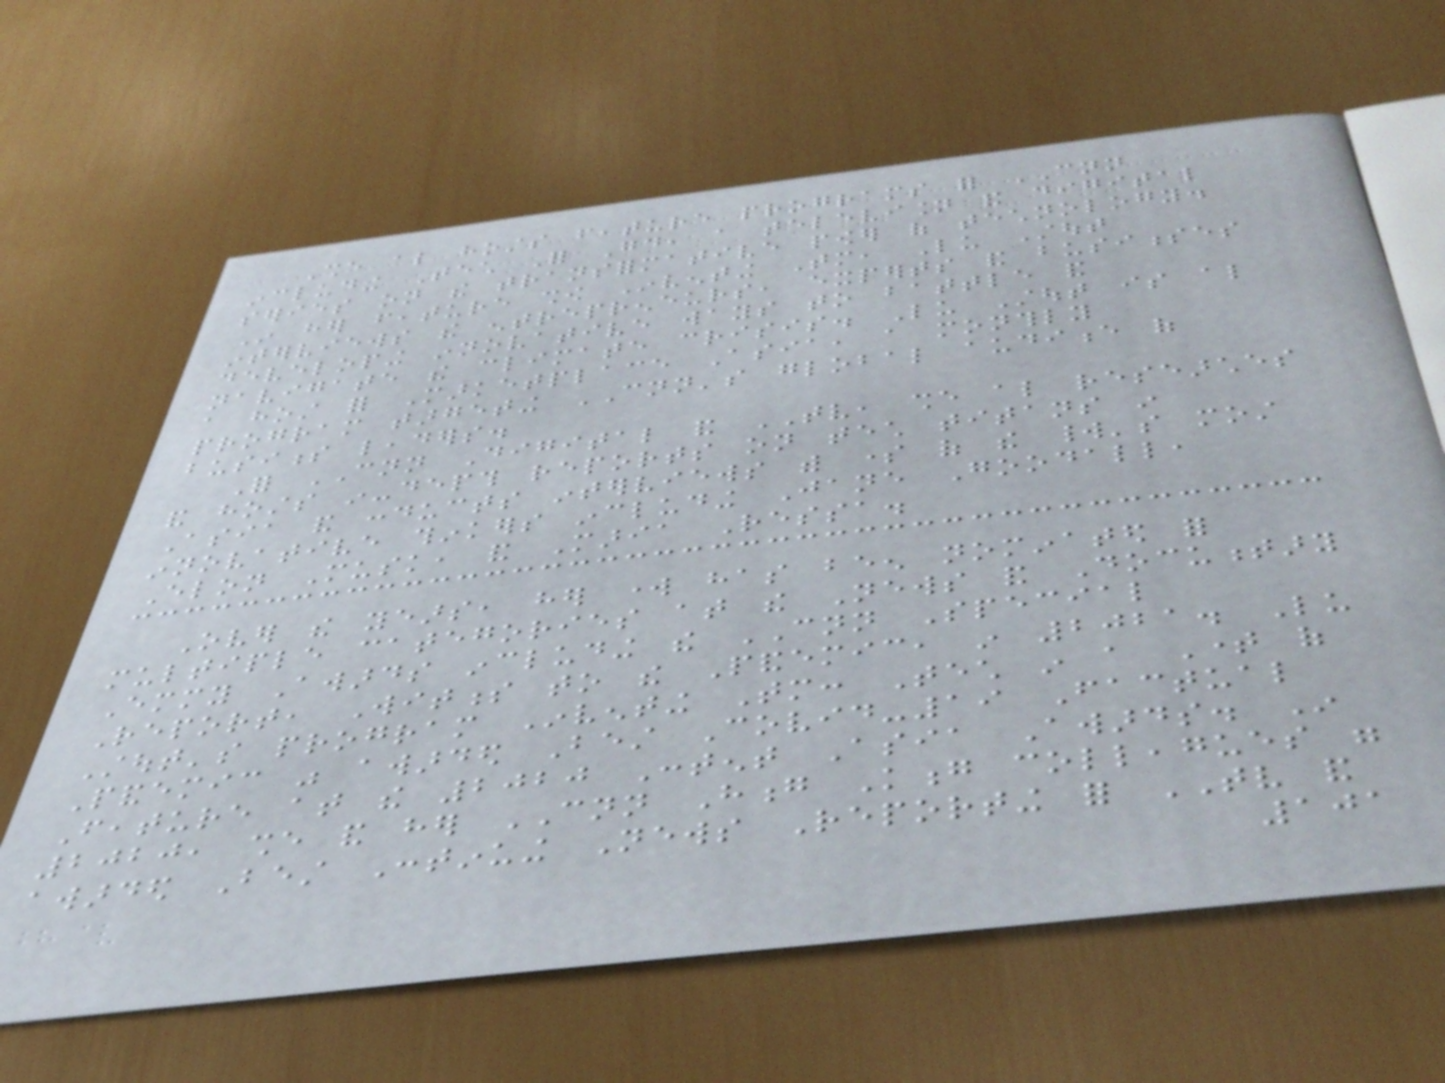She also hosts feature programs for CNN
including Tech For Good, a television and digital
series on the transformative power of technology.
In her feature show Inventing Tomorrow, Lu Stout
interviews the entrepreneurs, experts and businesses
developing innovative ways to battle and
navigate the climate crisis. Lu Stout is also
a host for Marketplace Asia, a monthly
program targeting CNN's global audience of
business leaders.
For CNN Digital and TV, she also researches
and hosts in-depth reports on tech titans in
Asia and conducts interviews with some of the world's most
innovative thinkers including Jane Goodall,
Elon Musk, and Maria Ressa.
Over the years, her work has been nominated for
multiple categories at the News and Documentary
Emmy Awards including the CNN Special
Report, Witness to the Pandemic, in 2021. Lu
Stout's program Inventing Tomorrow: Tech in a Time of
Pandemic was awarded Best Covid-19 Factual
Feature at the 2020 Content Asia Awards. In
2020, she and her CNN Hong Kong colleagues were
awarded Best Continuing News Reporting for TV and
101
